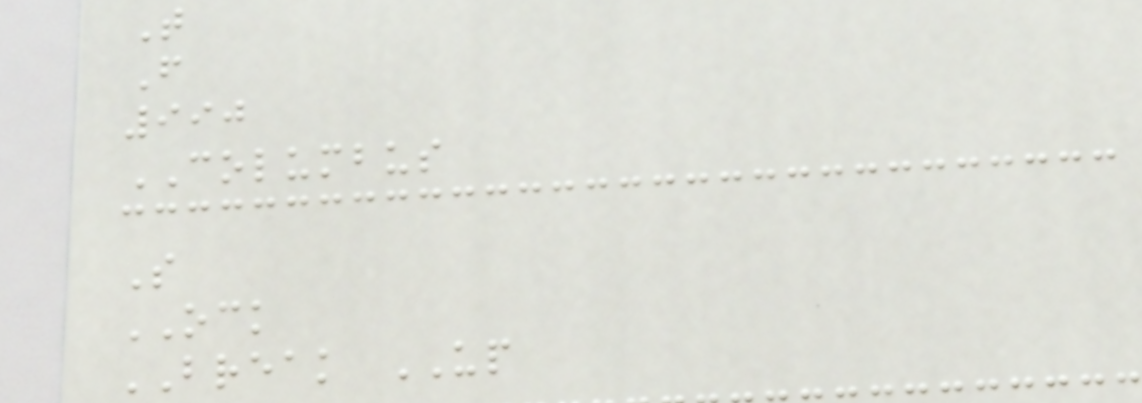T
F
990
COLUMBUS
S
OCK
BREAK UP
